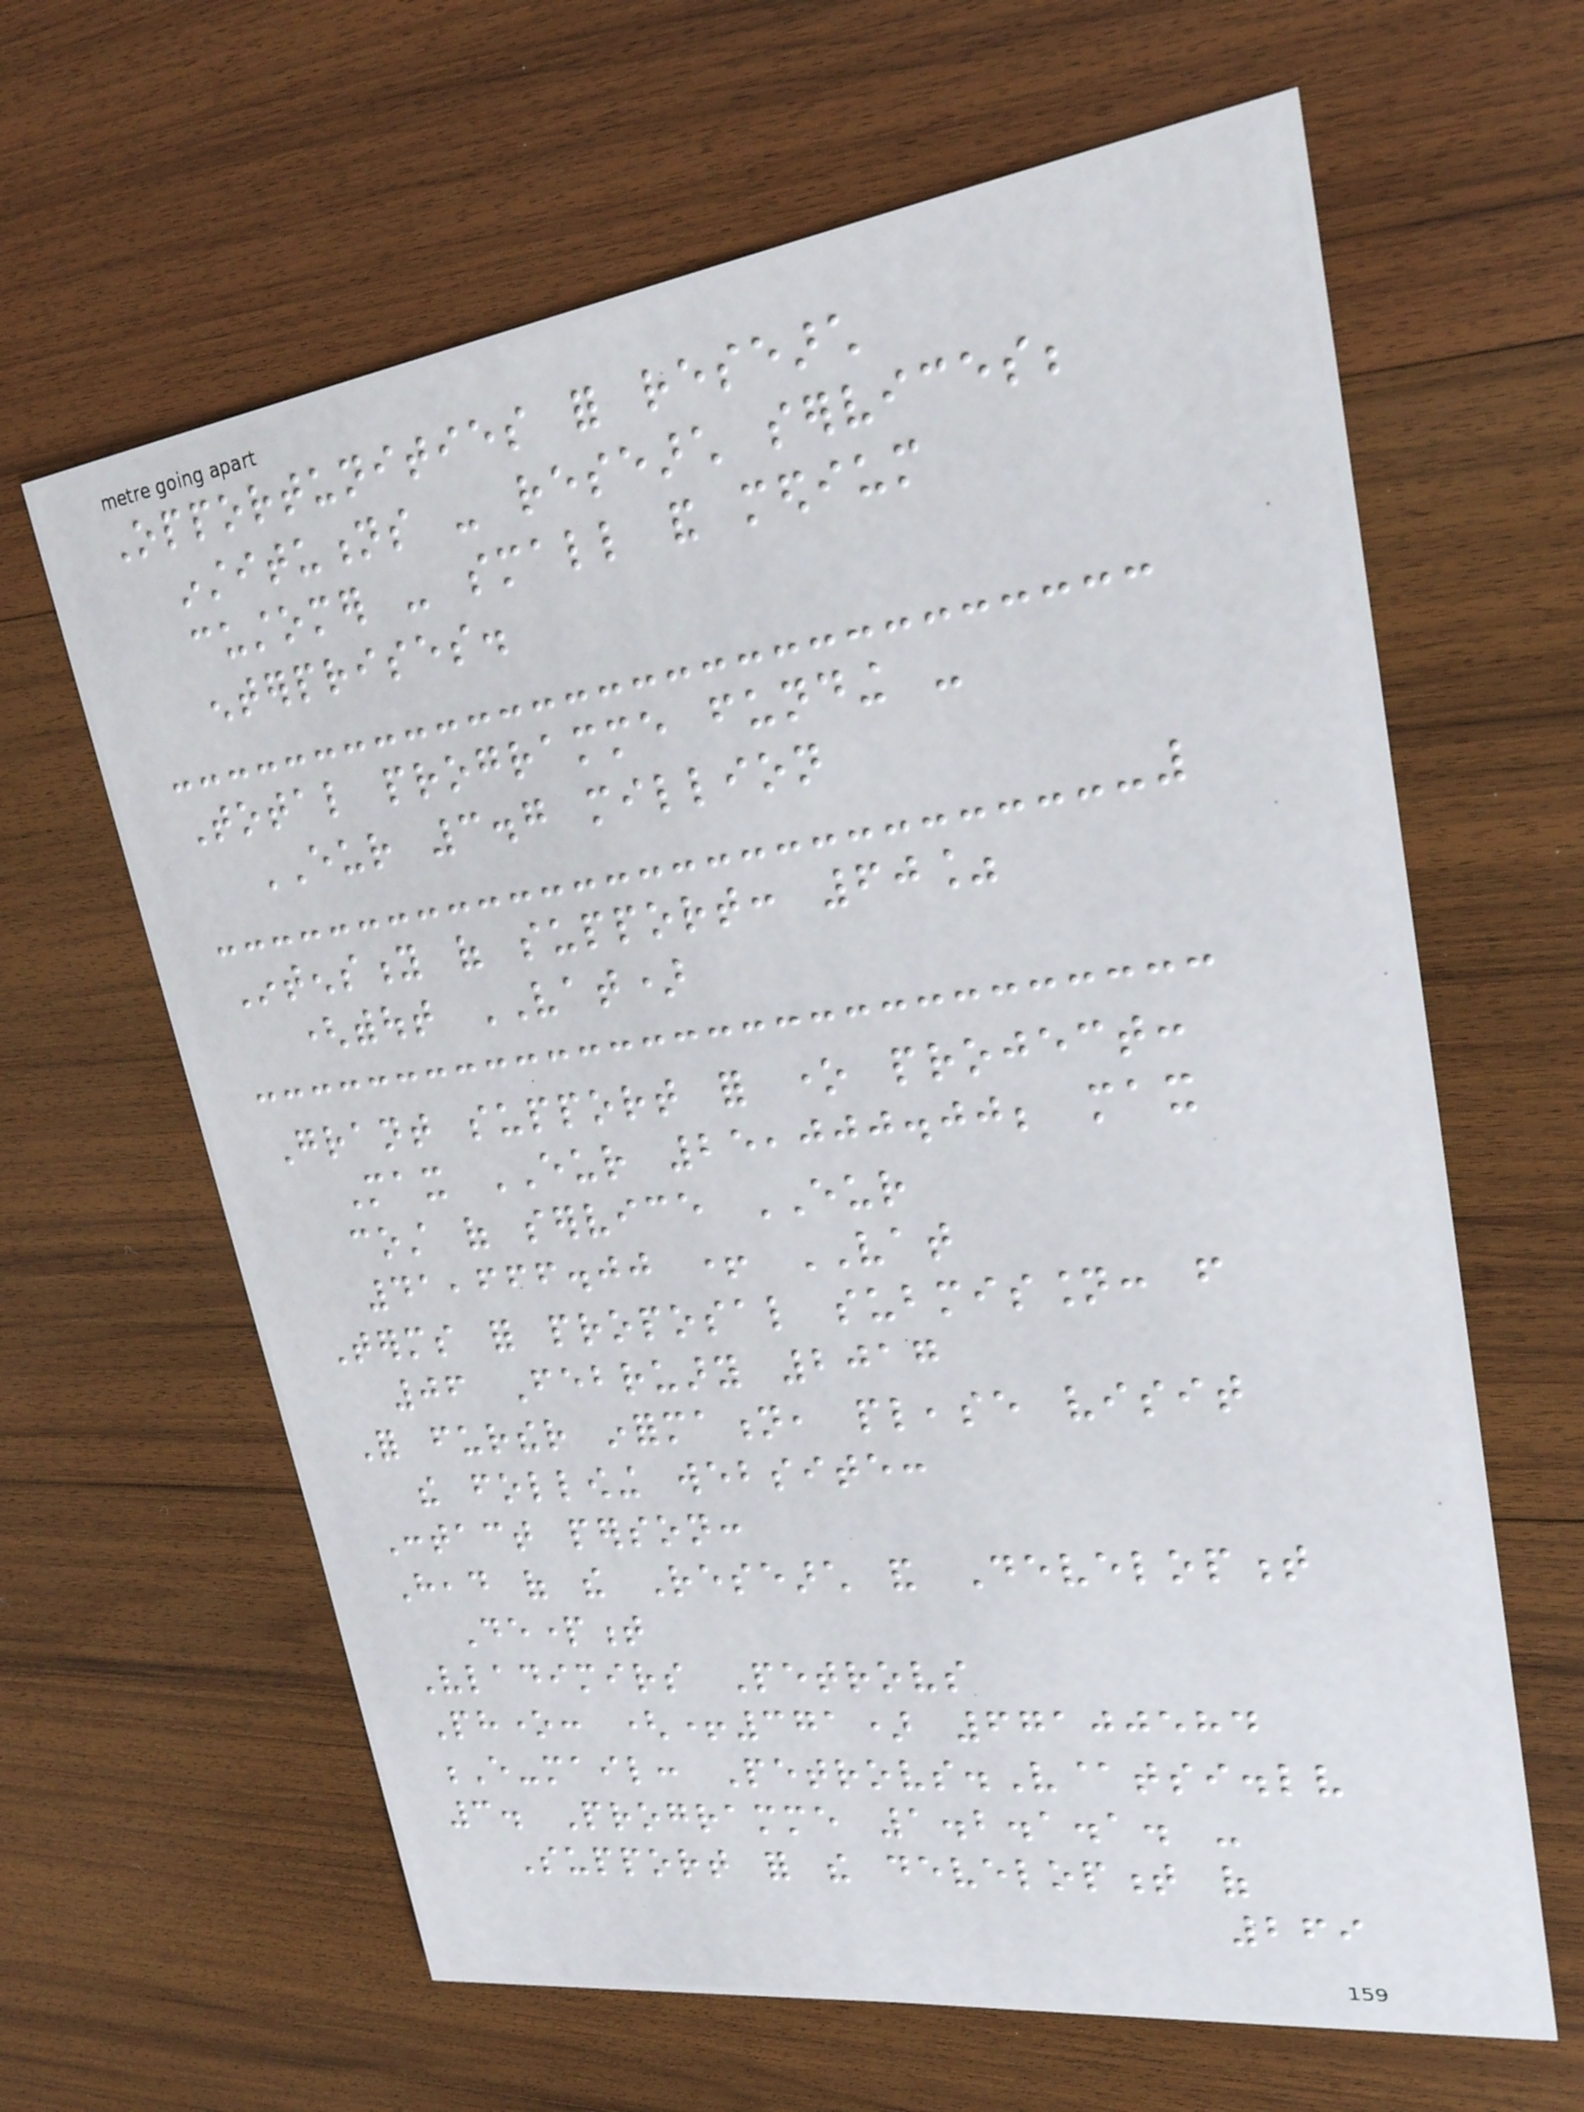Opportunities for research
institutions - research services;
customer - small and medium
enterprises.
Total programme funding -
EUR 3.7 million
Intensity of support: 60%
(without VAT)
Grant support for one project:
Max EUR 25,000.00; max
cost of service EUR
41,666.00 + VAT
Terms for proposal submission: from
06 February 2017
For further information, please visit
the following website:
Contact person:
Head of the Research and Development
Department
Vladimirs Petrovs
Phone: (+371) 67100584
E-mail: Petrovs.V@tsi.lv
3. Programme 1.2.1.1. -
Support for the development of
269
